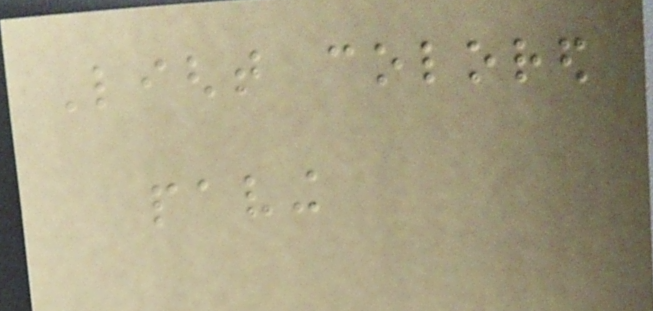Light colored
paving
